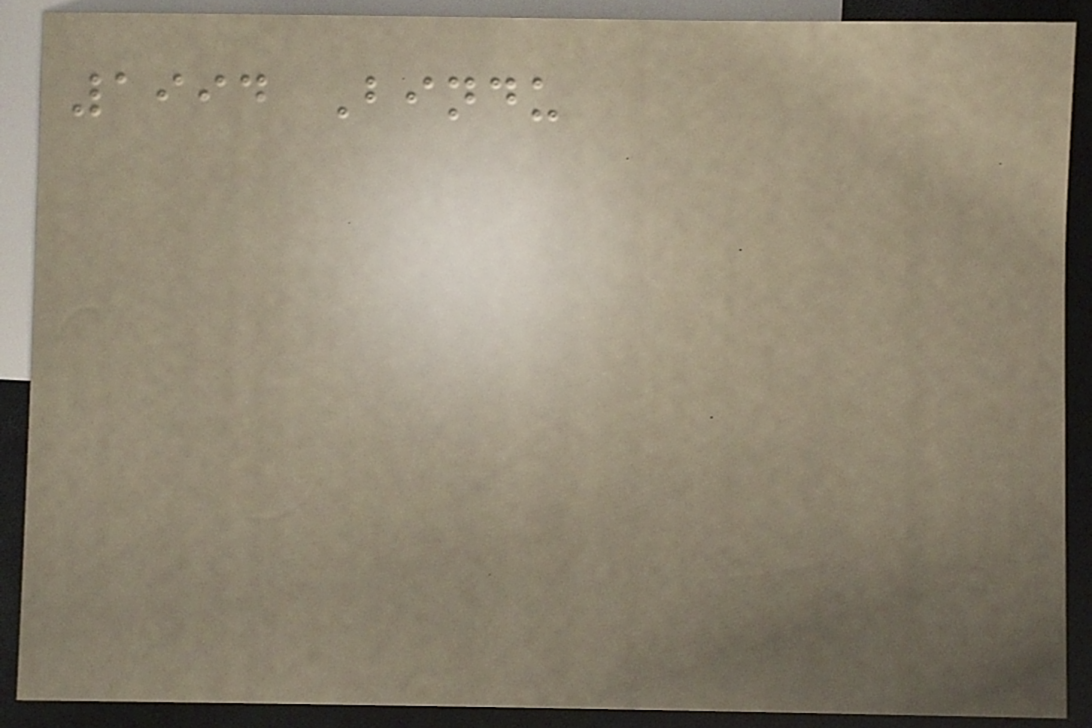1994 Bindu
